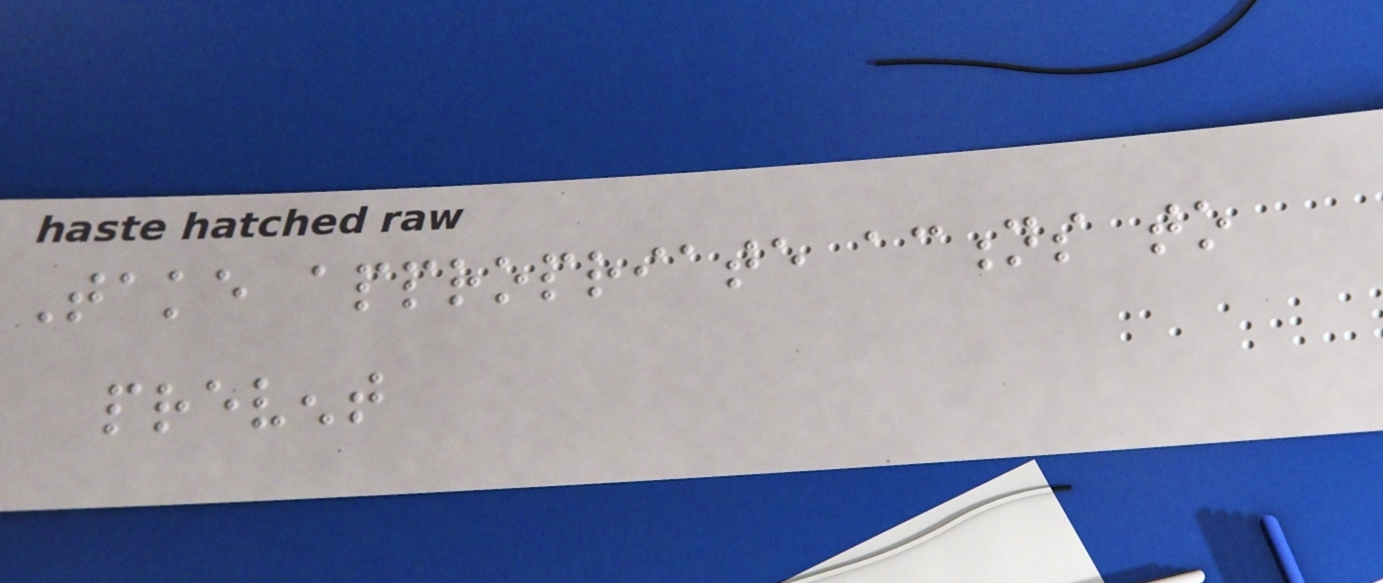Take appropriate actions to
prevent
